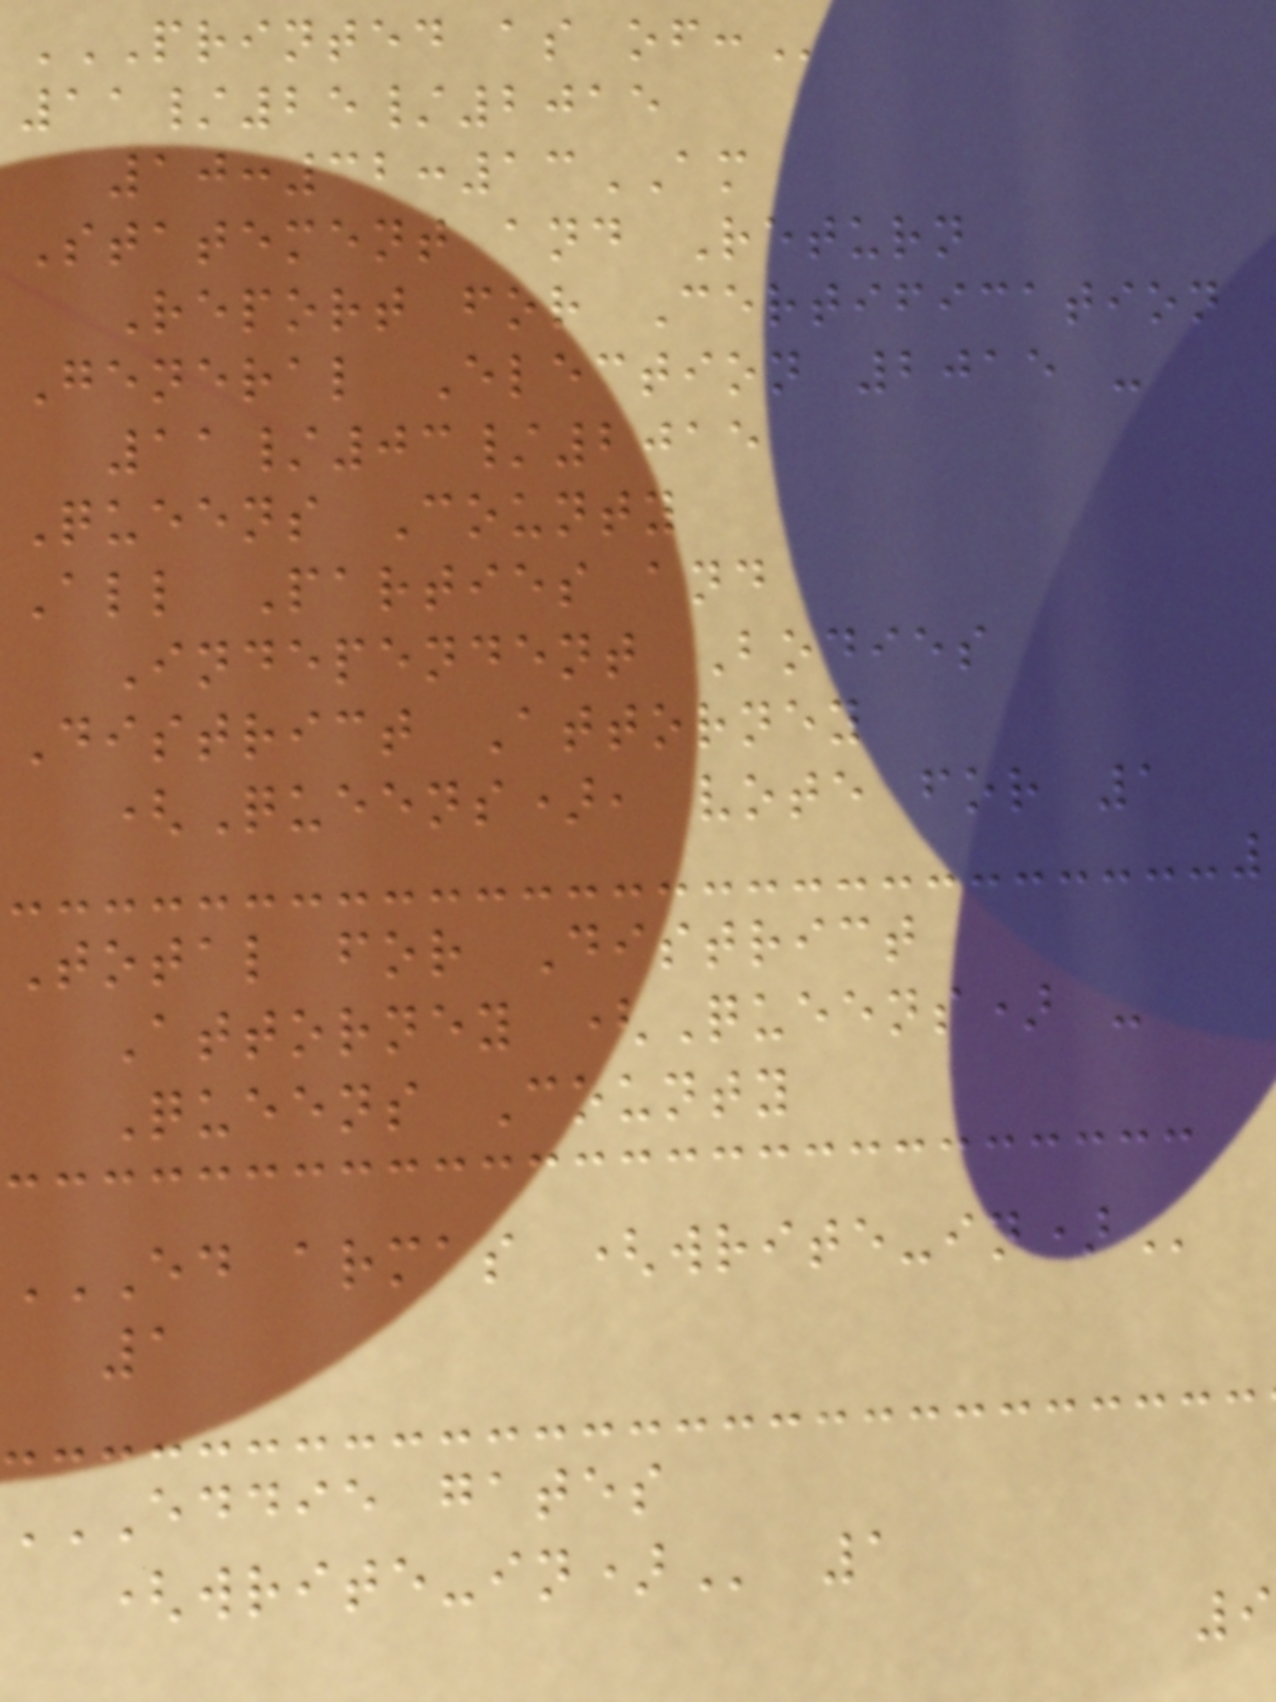PRINTED AS OF:
11/25/2015
10:32:13AM
Statement and Return
Report for Certification
General Election 2015 -
11/03/2015
Queens County
All Parties and
Independent Bodies
District Attorney
(Queens), vote for 1
Total for District
Attorney (Queens) -
Queens County
ED ARMAS (WRITE-IN)
1
EDDIE GATES
